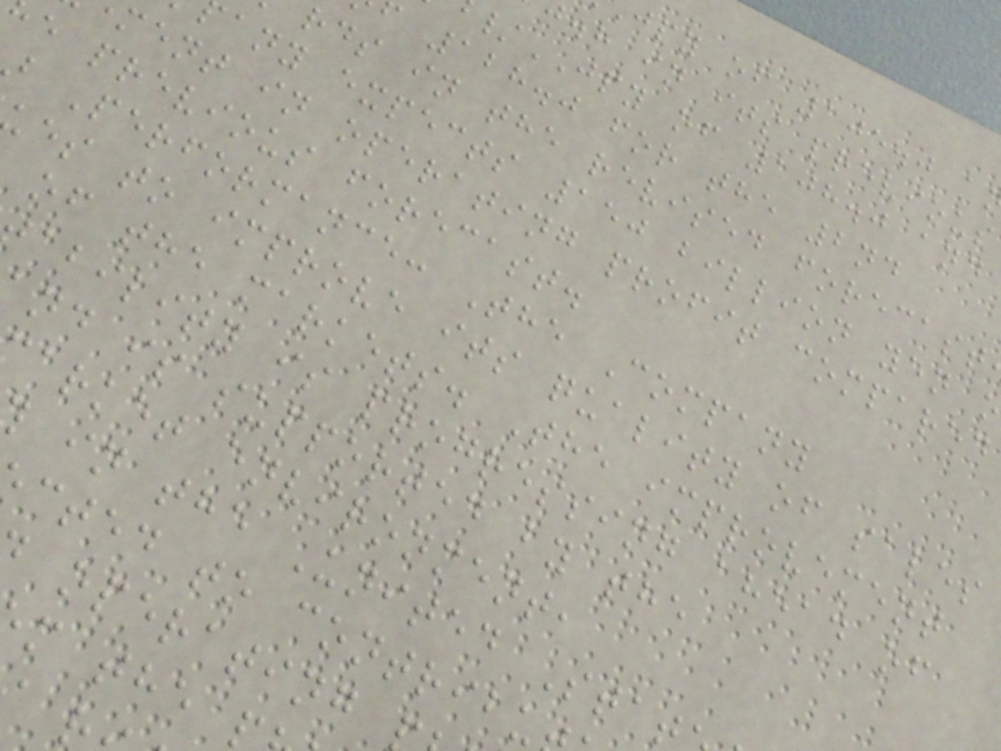jpy of 105.0 a
.h in its previous
/JPY of 108.0 and
128.0 for the 2nd
rds in the revised forecast
any expects 150 billion yen
ment in operating profit compared
e previous forecast.
Performance: The Company
es to improve its quality of sales
of the markets. The improvement
ability is progressing ahead of
nd is supported by the
arket environment,
in the United Stat
cted to contribu
